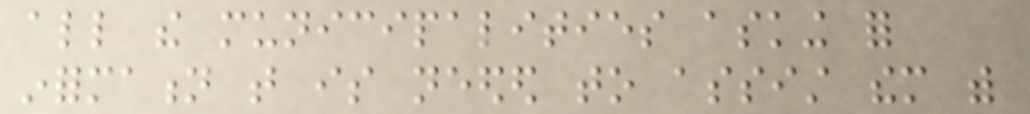all the municipalities asking for
information that is needed to assist them with
